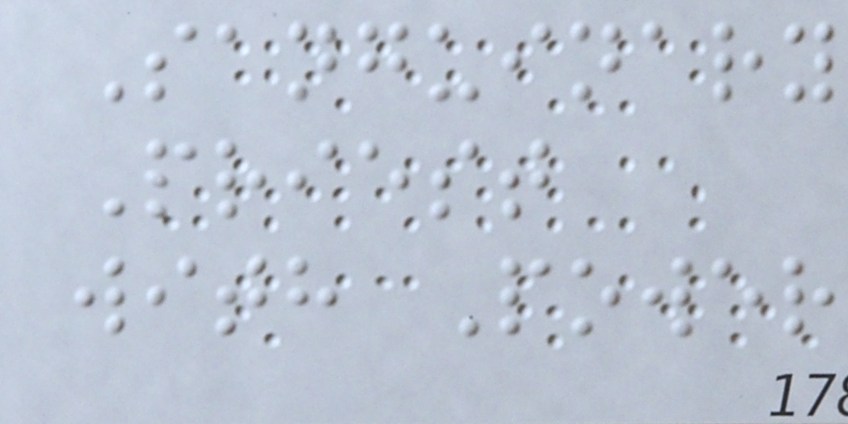Sanguinary
Priest
with Power
